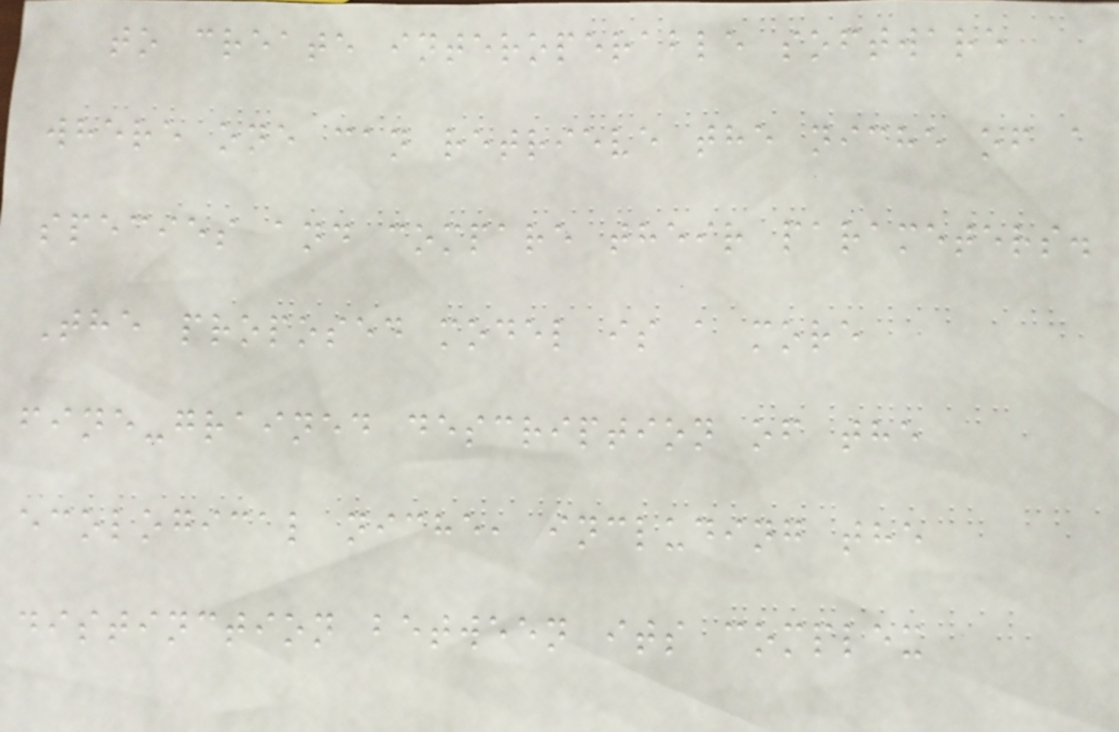to create interoperable software
where one can retrieve the niche of a
species and compare their parameters.
The proposed model is a more
fine-grained description of the
ecological niche, including the
distinction between its complex
